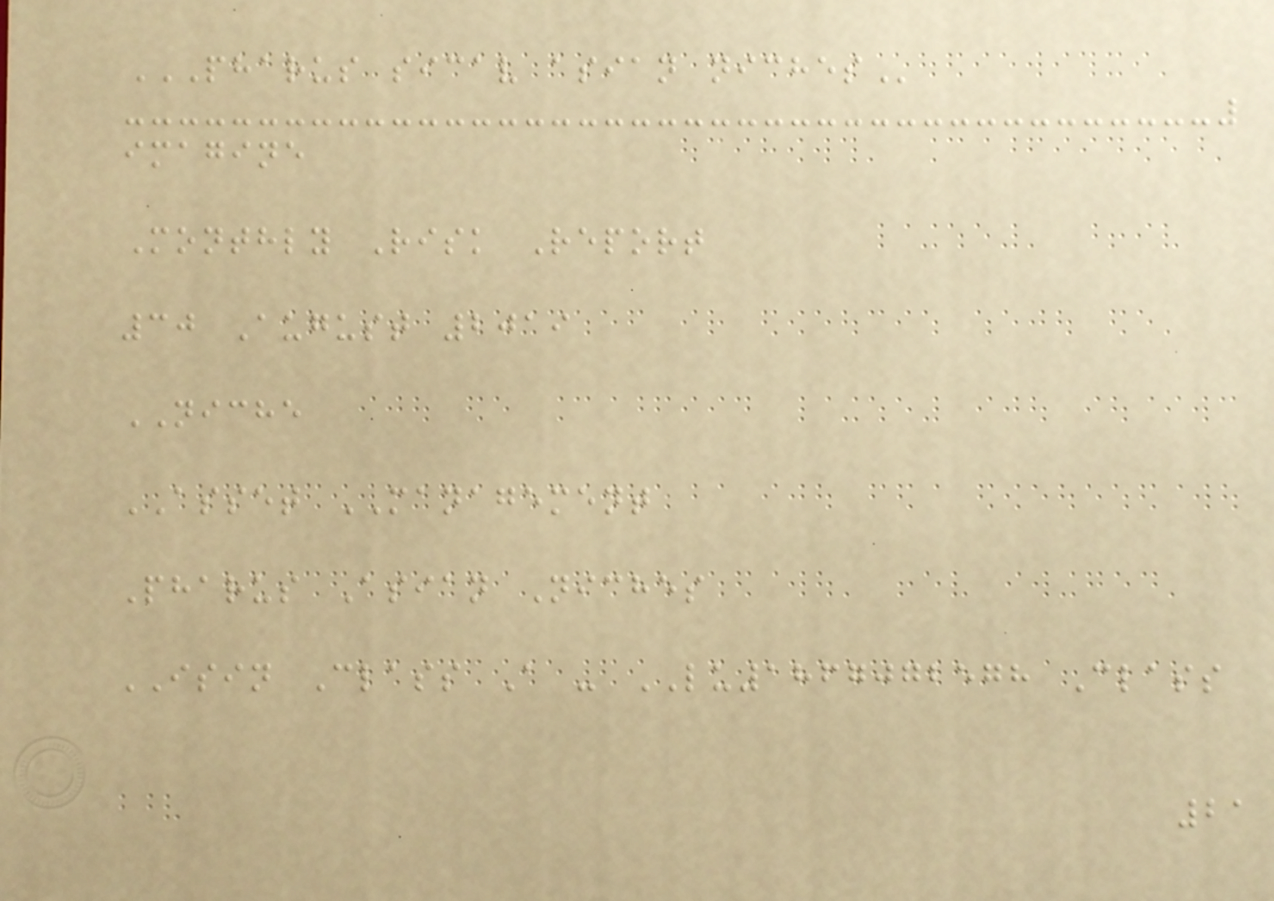PHARUS SICAV ASIAN NICHES
imagine
Monthly Risk Report
30 August 2019
NICHE
ASSET MANAGEMENT
Pharus Asian Niches
ISIN Class A - LU1867072578 Class
21
